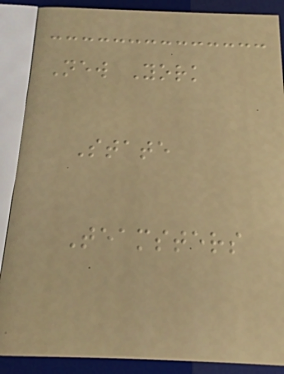New York
State
Teamsters
